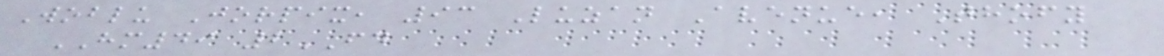Woblu Jorpix, 93 Luzan Avenue, Thofy
HM49 2FD
